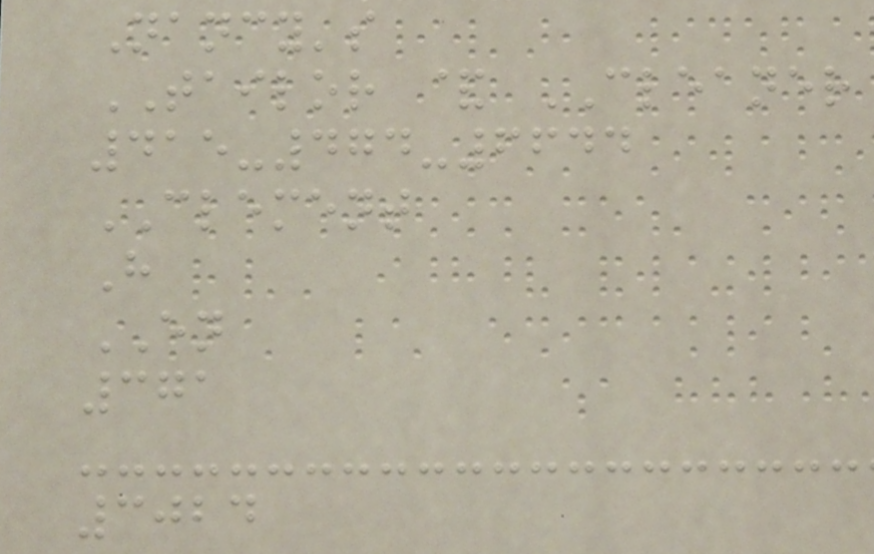Nancy's
TAILOR & CLEANER
415-474-6644
CLEMENT
H
EN
371
3024
